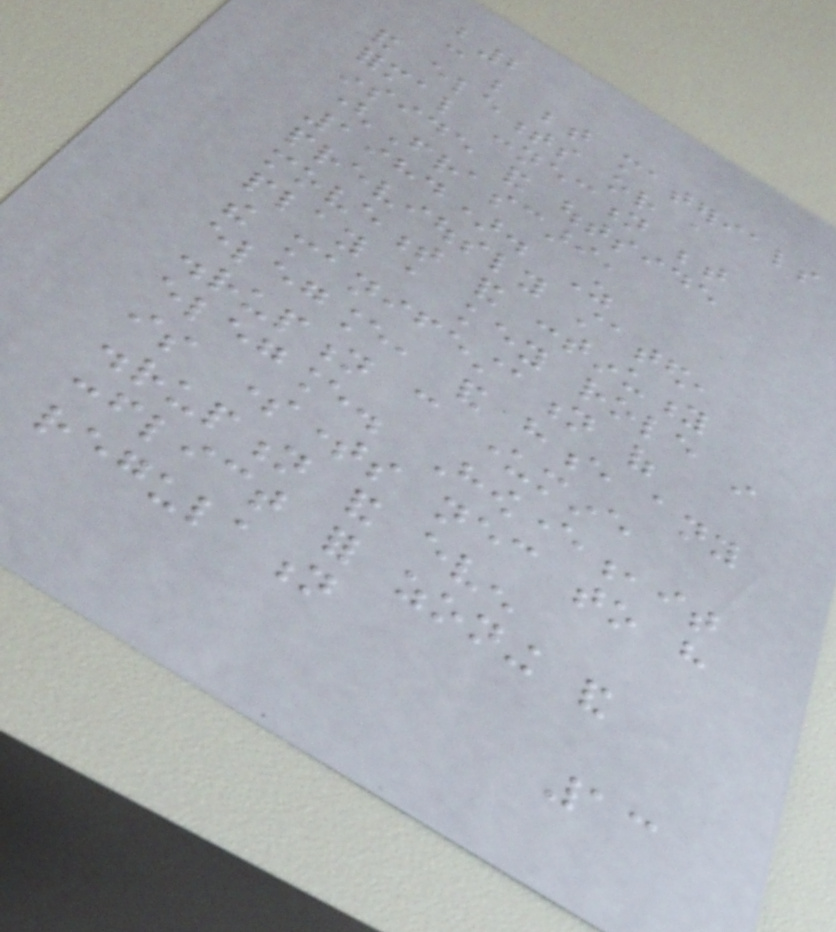b2
can be between materials
and elements or a
formal connection between
inside and outside
(Frascari,
1984). As
previously stated,
movement and continuity
play a key role in
the manifestation of
elegance, and hence any
disruption can undermine
elegance. However,it
is sometimes necessary to have
disruption and even
conflict for zoning and
regulation
13
